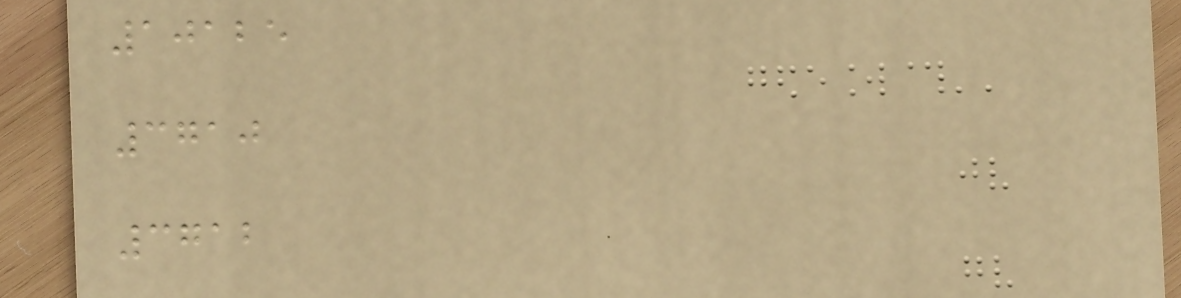10125
3710
3712
